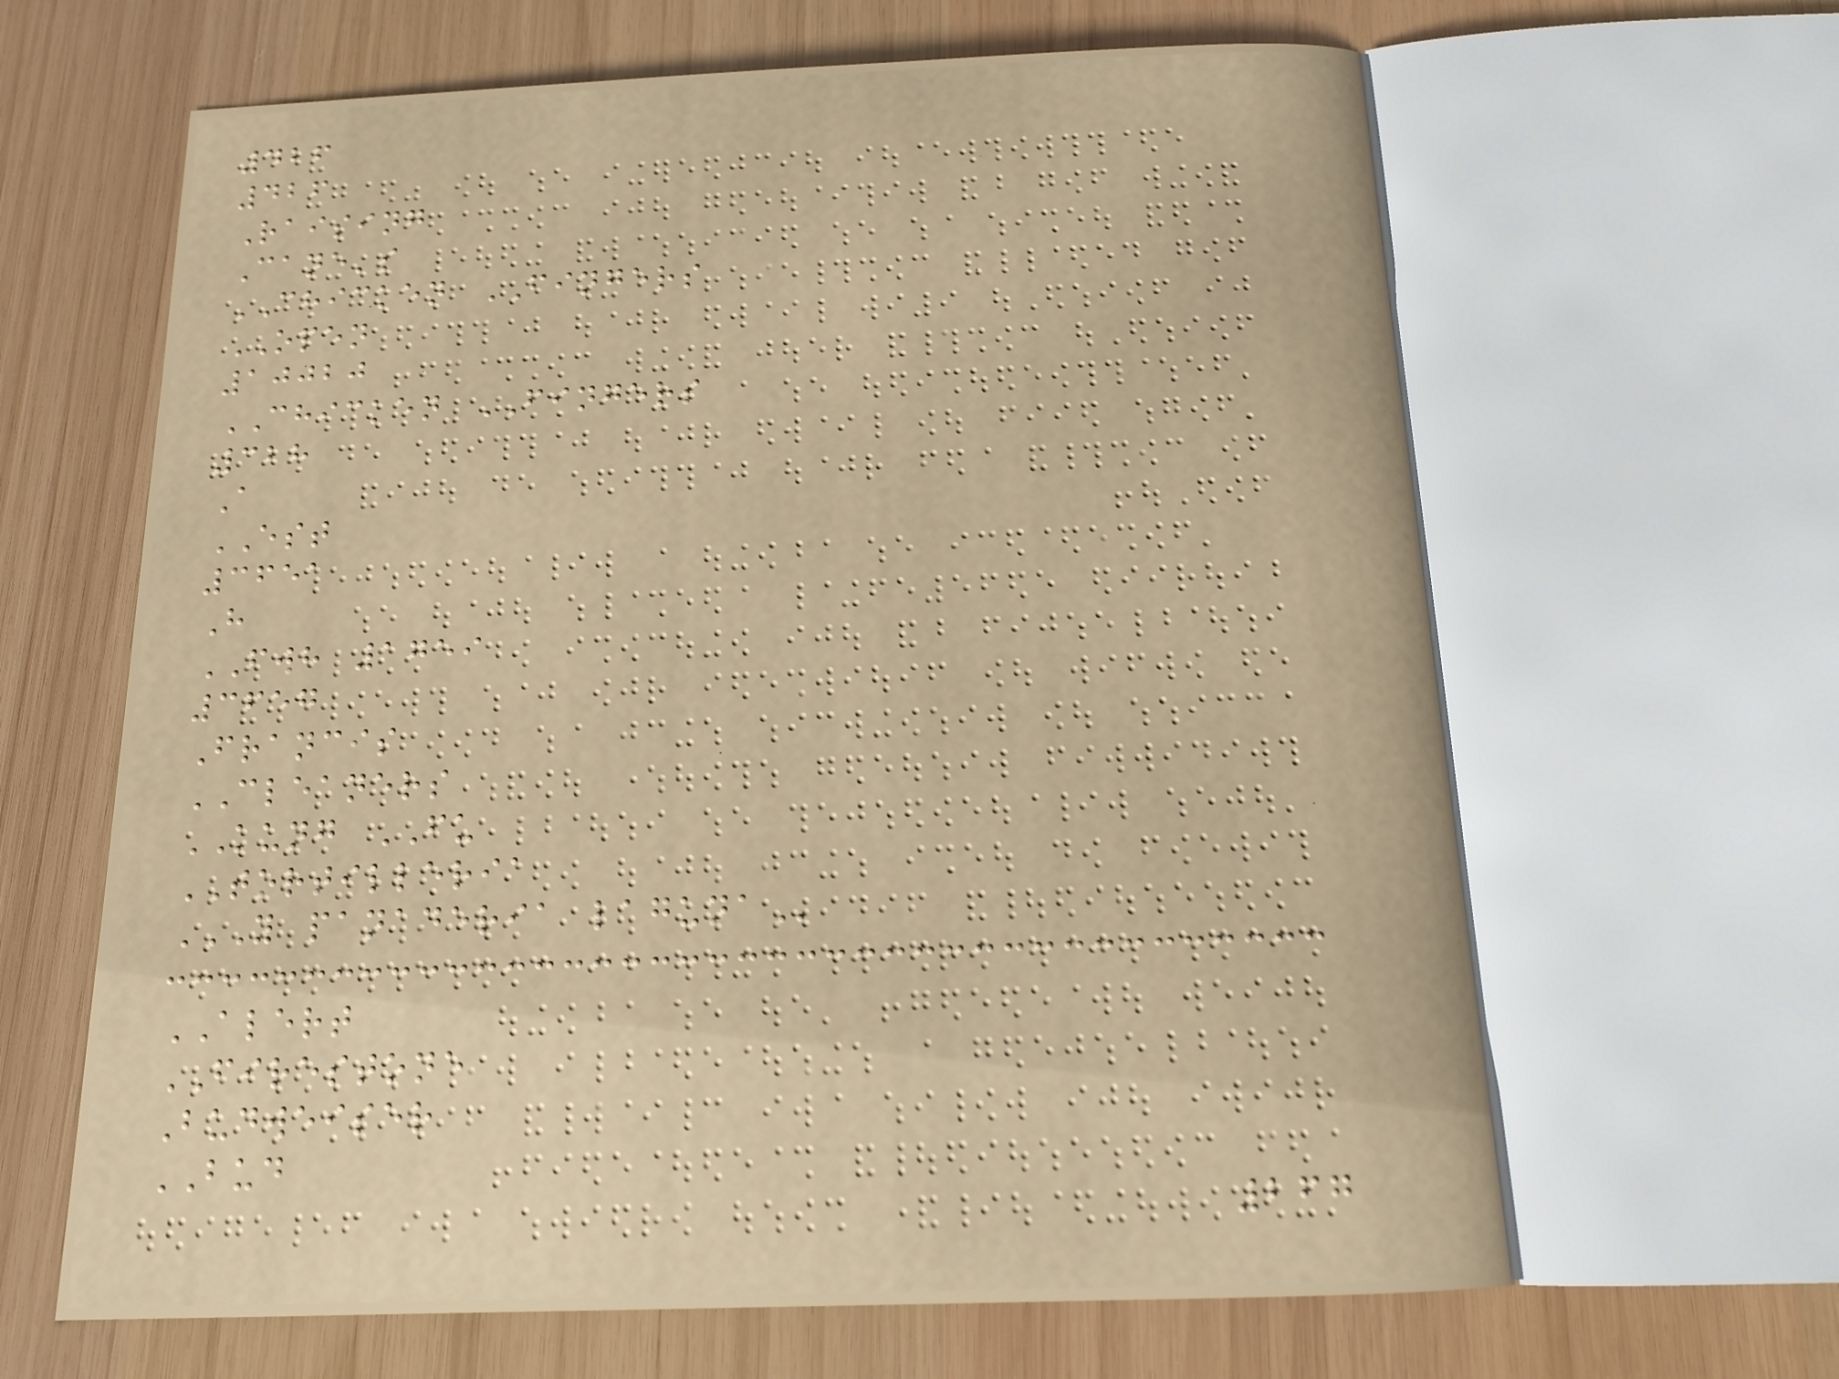426
426
Raising
Cane's
CHICKEN FINGERS
OPEN
10020
CHICKEN FINGERS
328
A
EST
3651
H
FWH 1759
3657
Francis
CLEANERS
KUNG FU
TORTILLERIA
Y PANADERIA LAGUNA
ALERT
FIRESTONE
Budweiser
BUD
267
